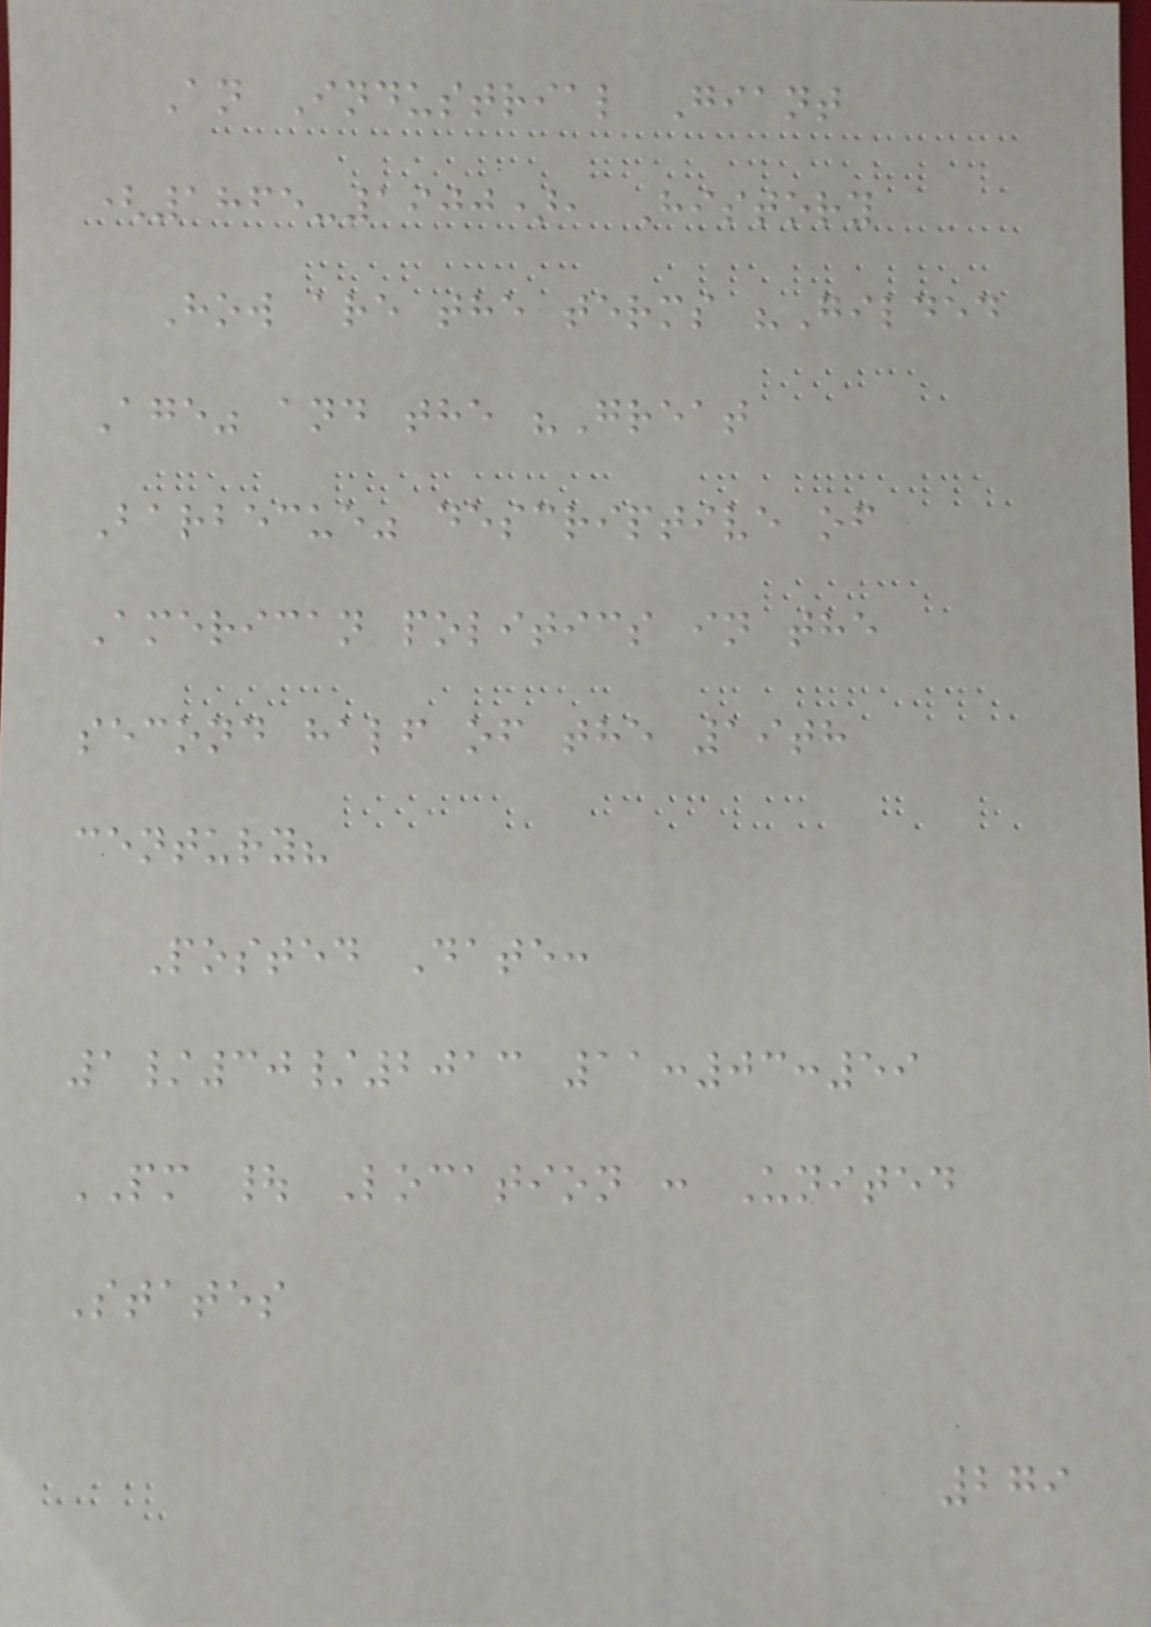An Industrial Giant
(1865-1900), History
How are the terms "Gilded
Age" and the "Great
Barbecue" descriptive of
American politics in the
second half of the 19th
century?
Posted Date:
1/30/2013 11:03:59
PM | Location : United
States
279
